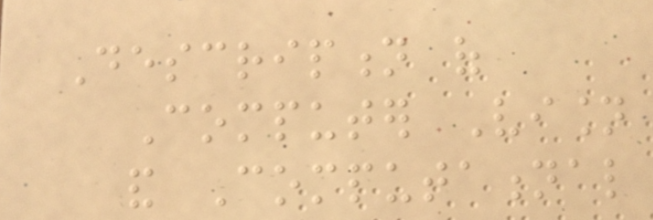Description of
Computer Vision
and Computational
